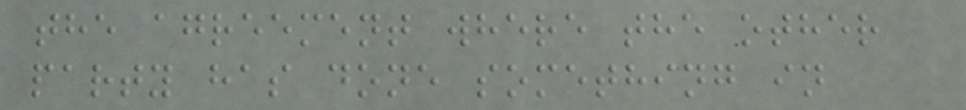the agreement where the other
party has done something in
